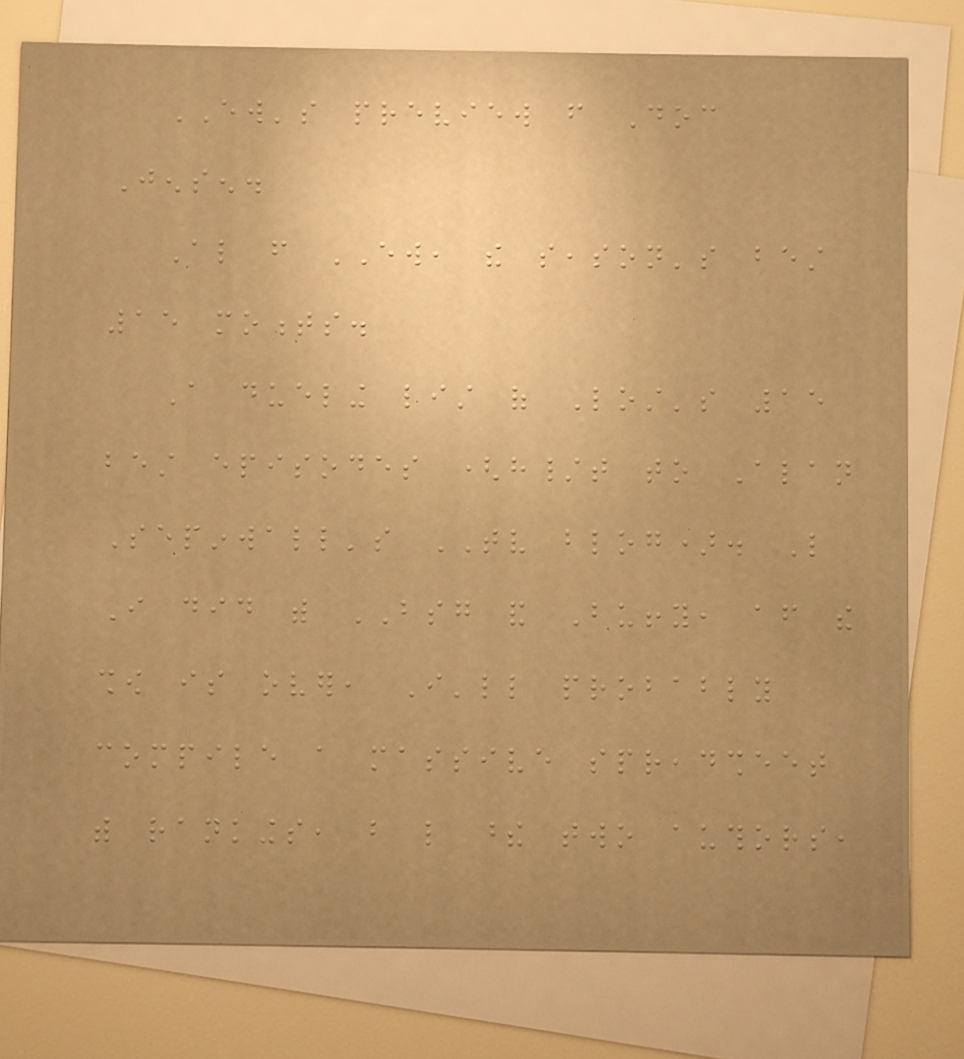EW's preview from Doc
Jensen.
Also from EW, the season's best
15 moments.
A dueling list of Lost's 15
best episodes (h/t to Alan
Sepinwall's TV blog). Like
I did with BSG and Buffy, after the
show is over, I'll probably
compile a massive spreadsheet
with rankings, but like these two authors,
